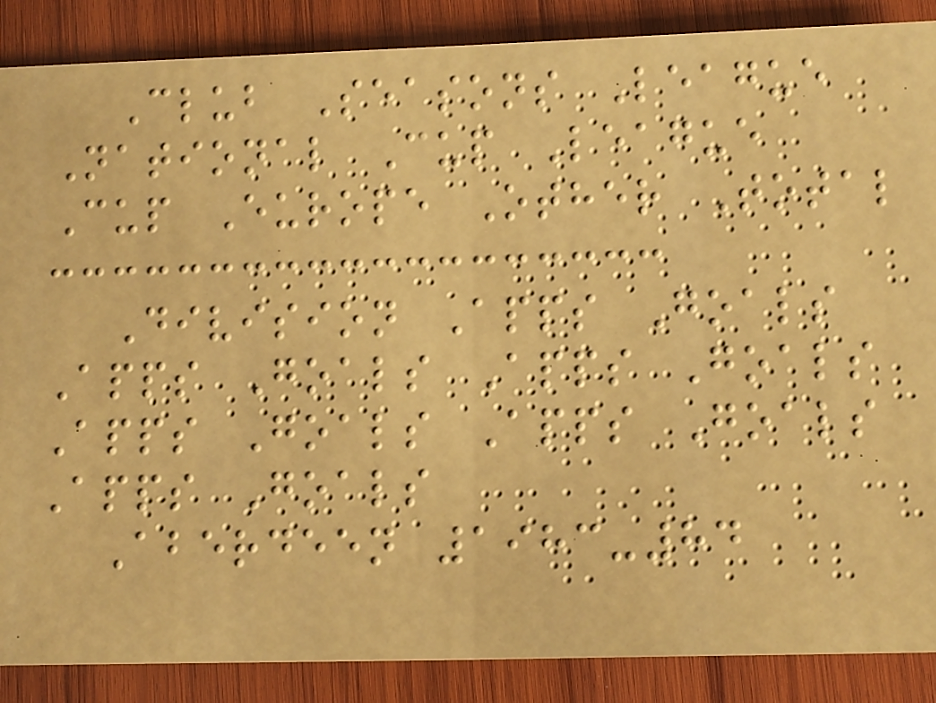Club Seasons League
National Cup League
Cup Europe Other Total
Division Apps Goals
Apps Goals Apps Goals
Apps Goals Apps Goals
Apps Goals
Aberdeen 1983-84
